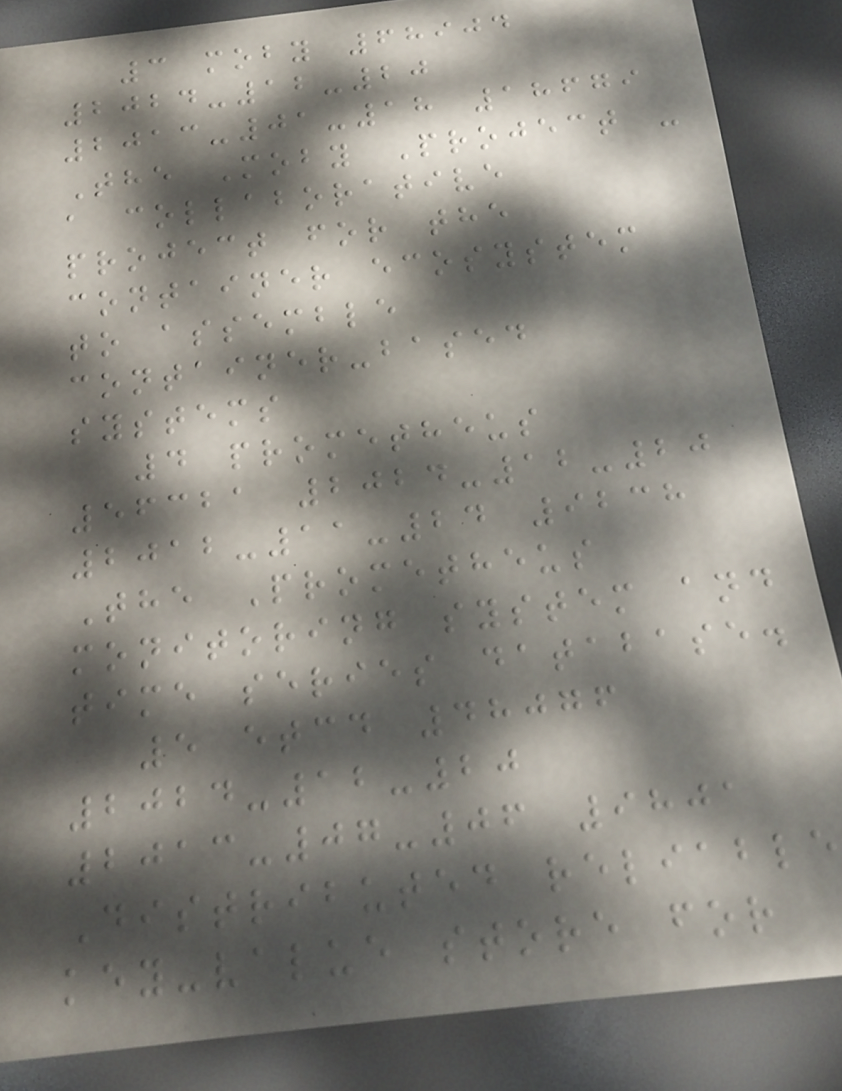3 moby 68904
2024-12-20
2013-01-18 18679
The Moby Project -
a collaborative
project for the
container ecosystem
to assemble
container-based
systems
4 prometheus
56321 2024-12-20
2012-11-24 9238
The Prometheus
monitoring system and
time series database.
5 etcd 48076
2024-12-20
2013-07-06 9801
Distributed reliable
key-value store for
